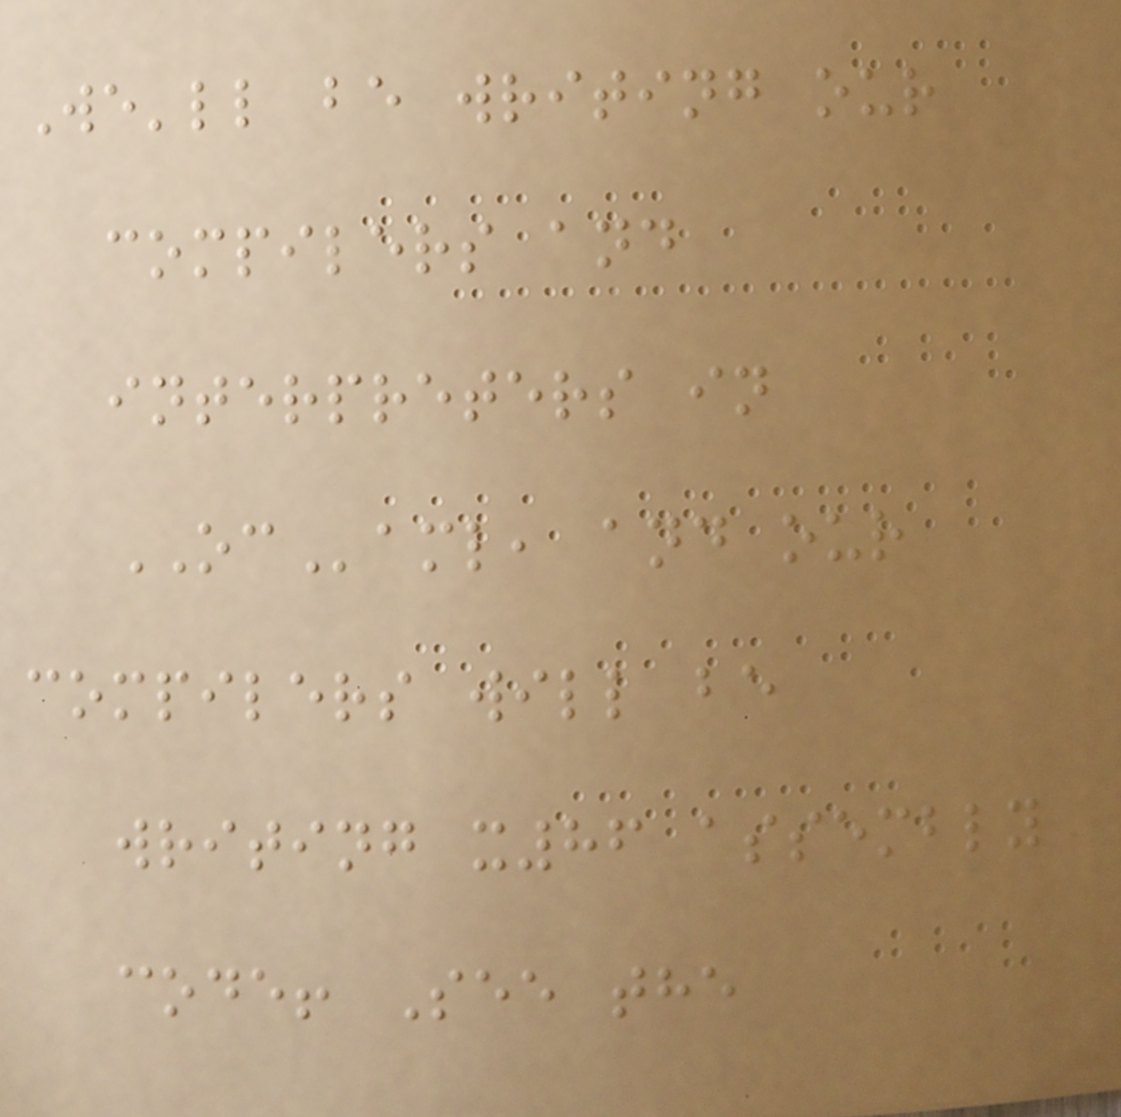We'll be writing our
compilers and
interpreters in
OCaml, and our
compilers will be
writing x86 assembly
code! See the
